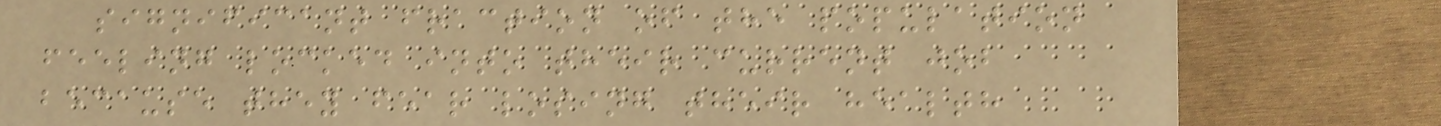significant fraction of the population
feeling locked into their current job
because they fear losing their health
